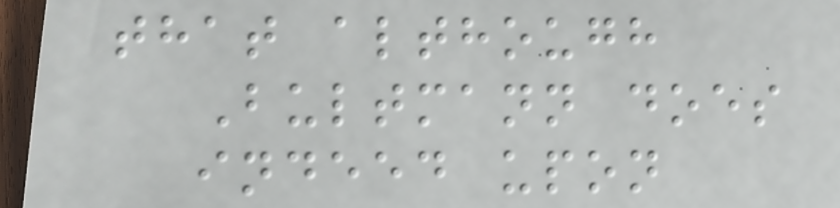that although
Bultmann does
indeed upon
